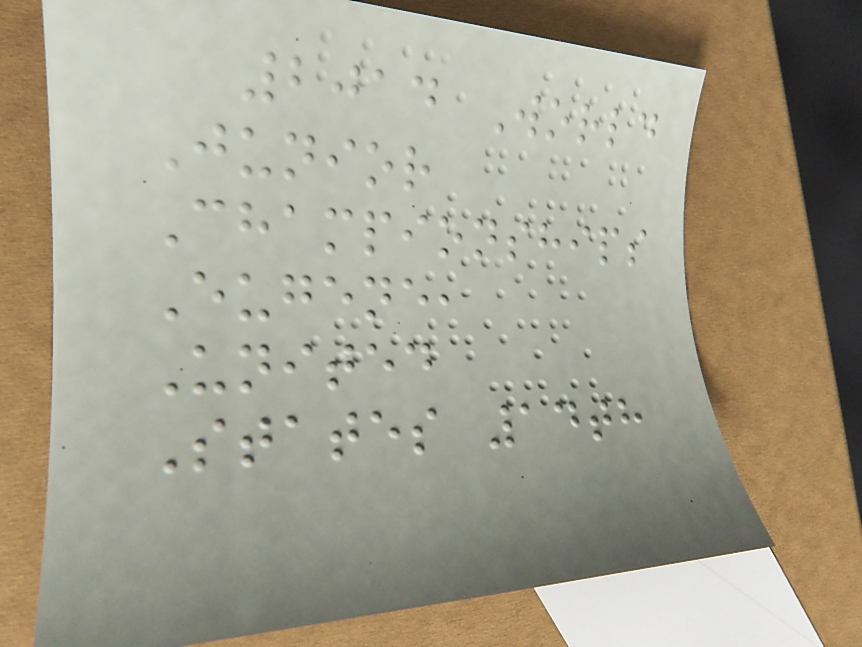2014 World
Junior
Championships
Eugene,
United
States 14th
